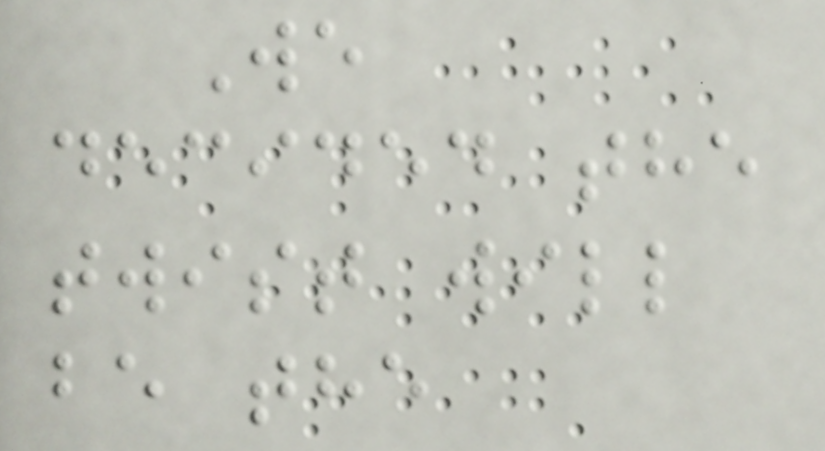We
decided the
twist will
be the
